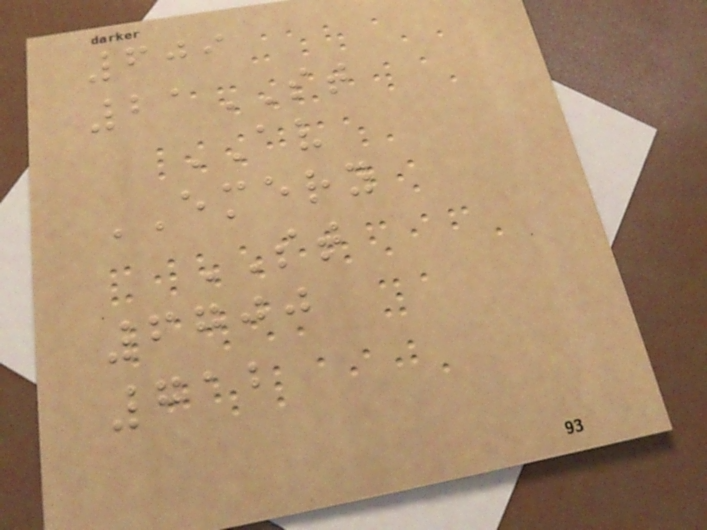609
21ST
AV
EMERY
ST
6700
712
